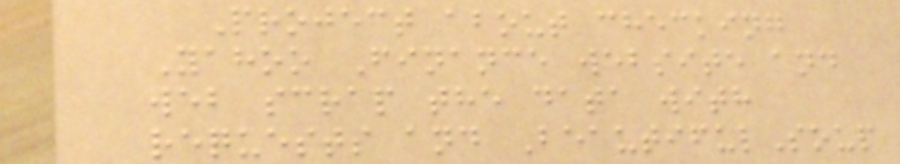Project about checking
Yahoo Finance website and
web scrap the data with
requests and BeautifulSoup
